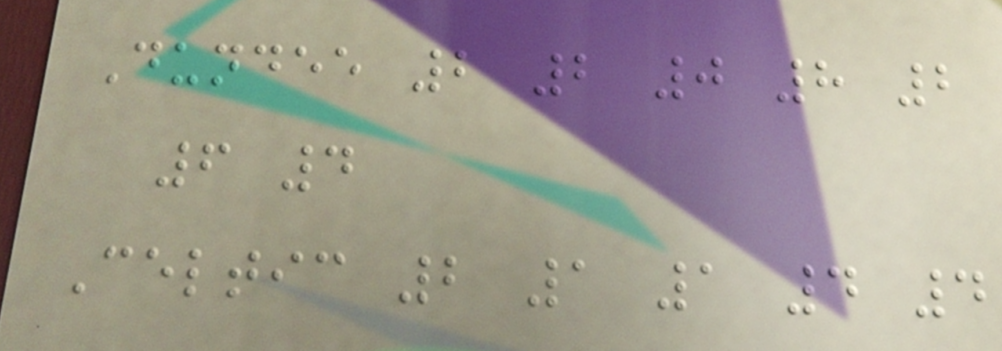Dundee 2 2 0 8 2
6 4
Celtic 2 1 1 4 4
